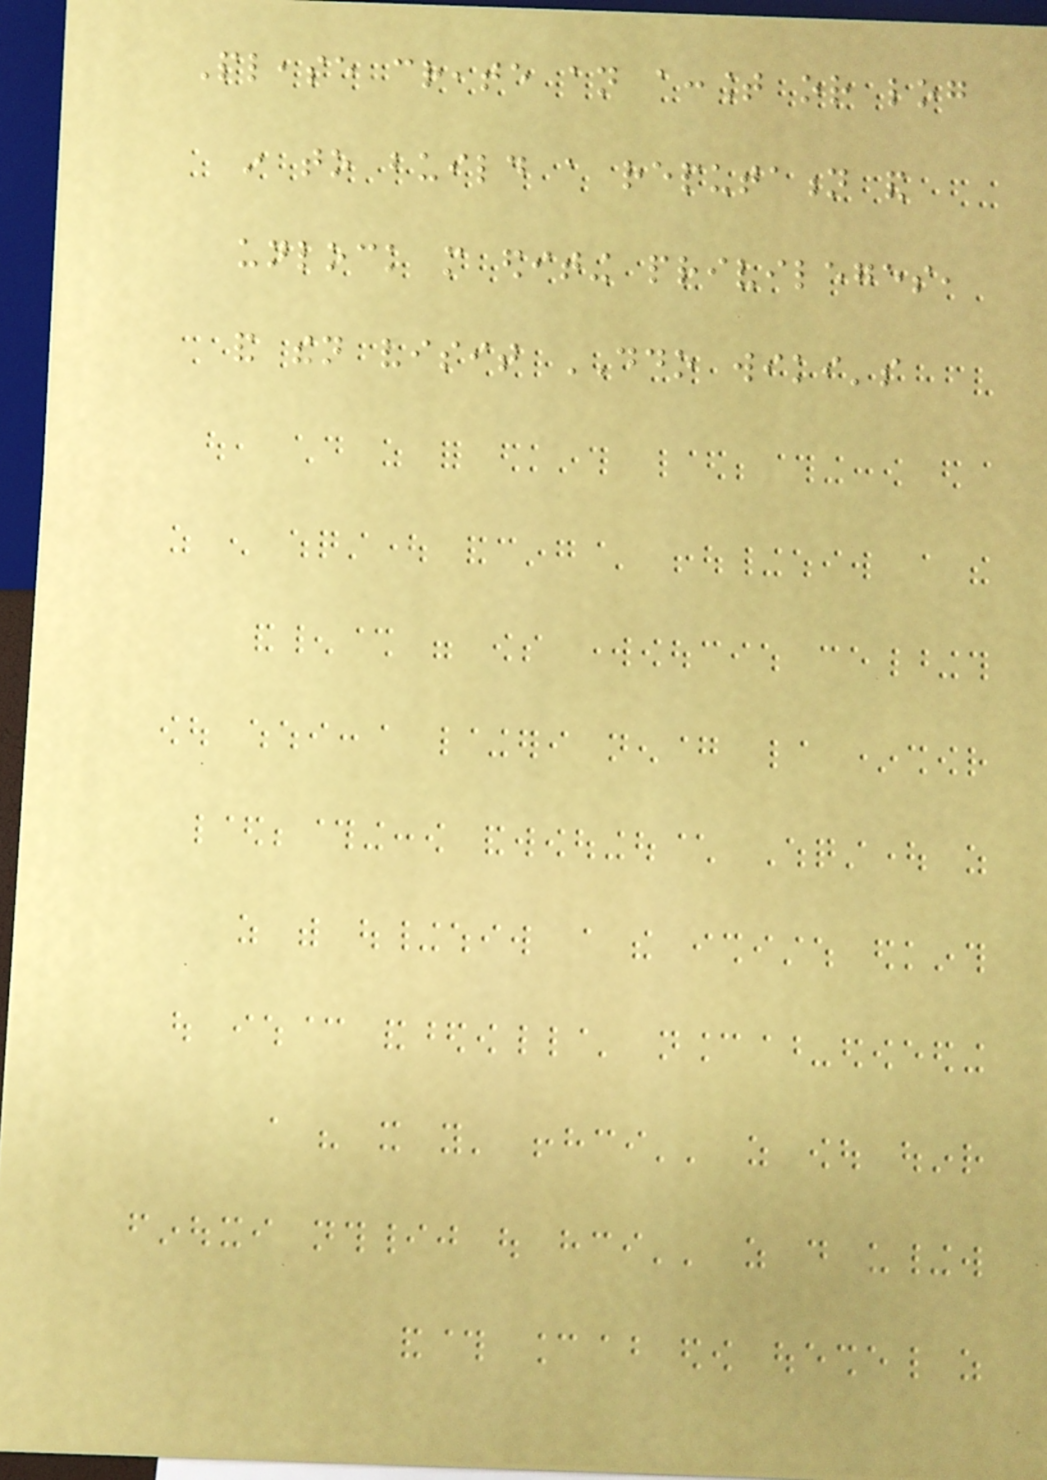Please create an account or log
in to build a reputation and
unlock more editing privileges,
and then visit DDO wiki's
